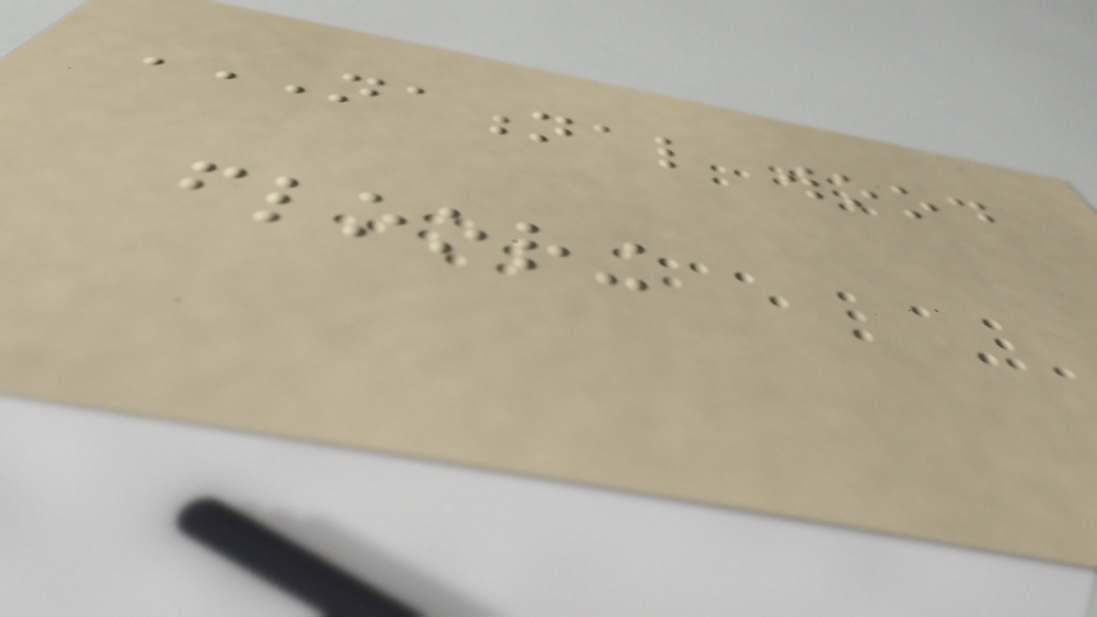NATIONAL WOOD
FLOORING
